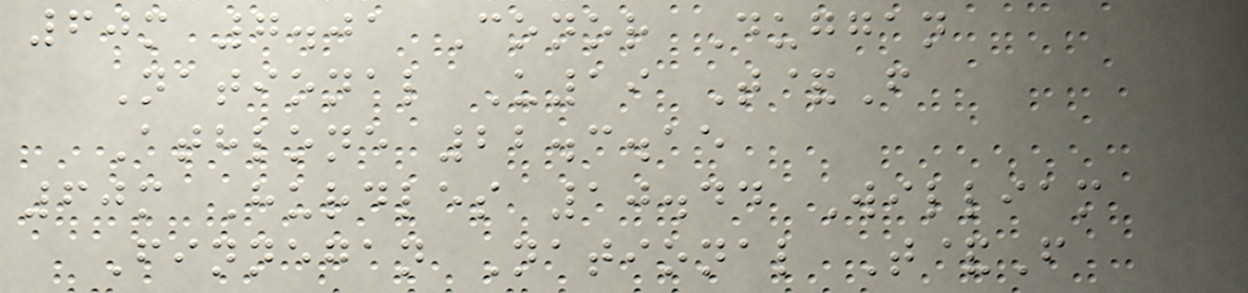60m 7.01 Conor Duggan
National U19 T&F
Athlone 22.3.15
60m Hurdles 10.44 William
Finnegan National T&F
